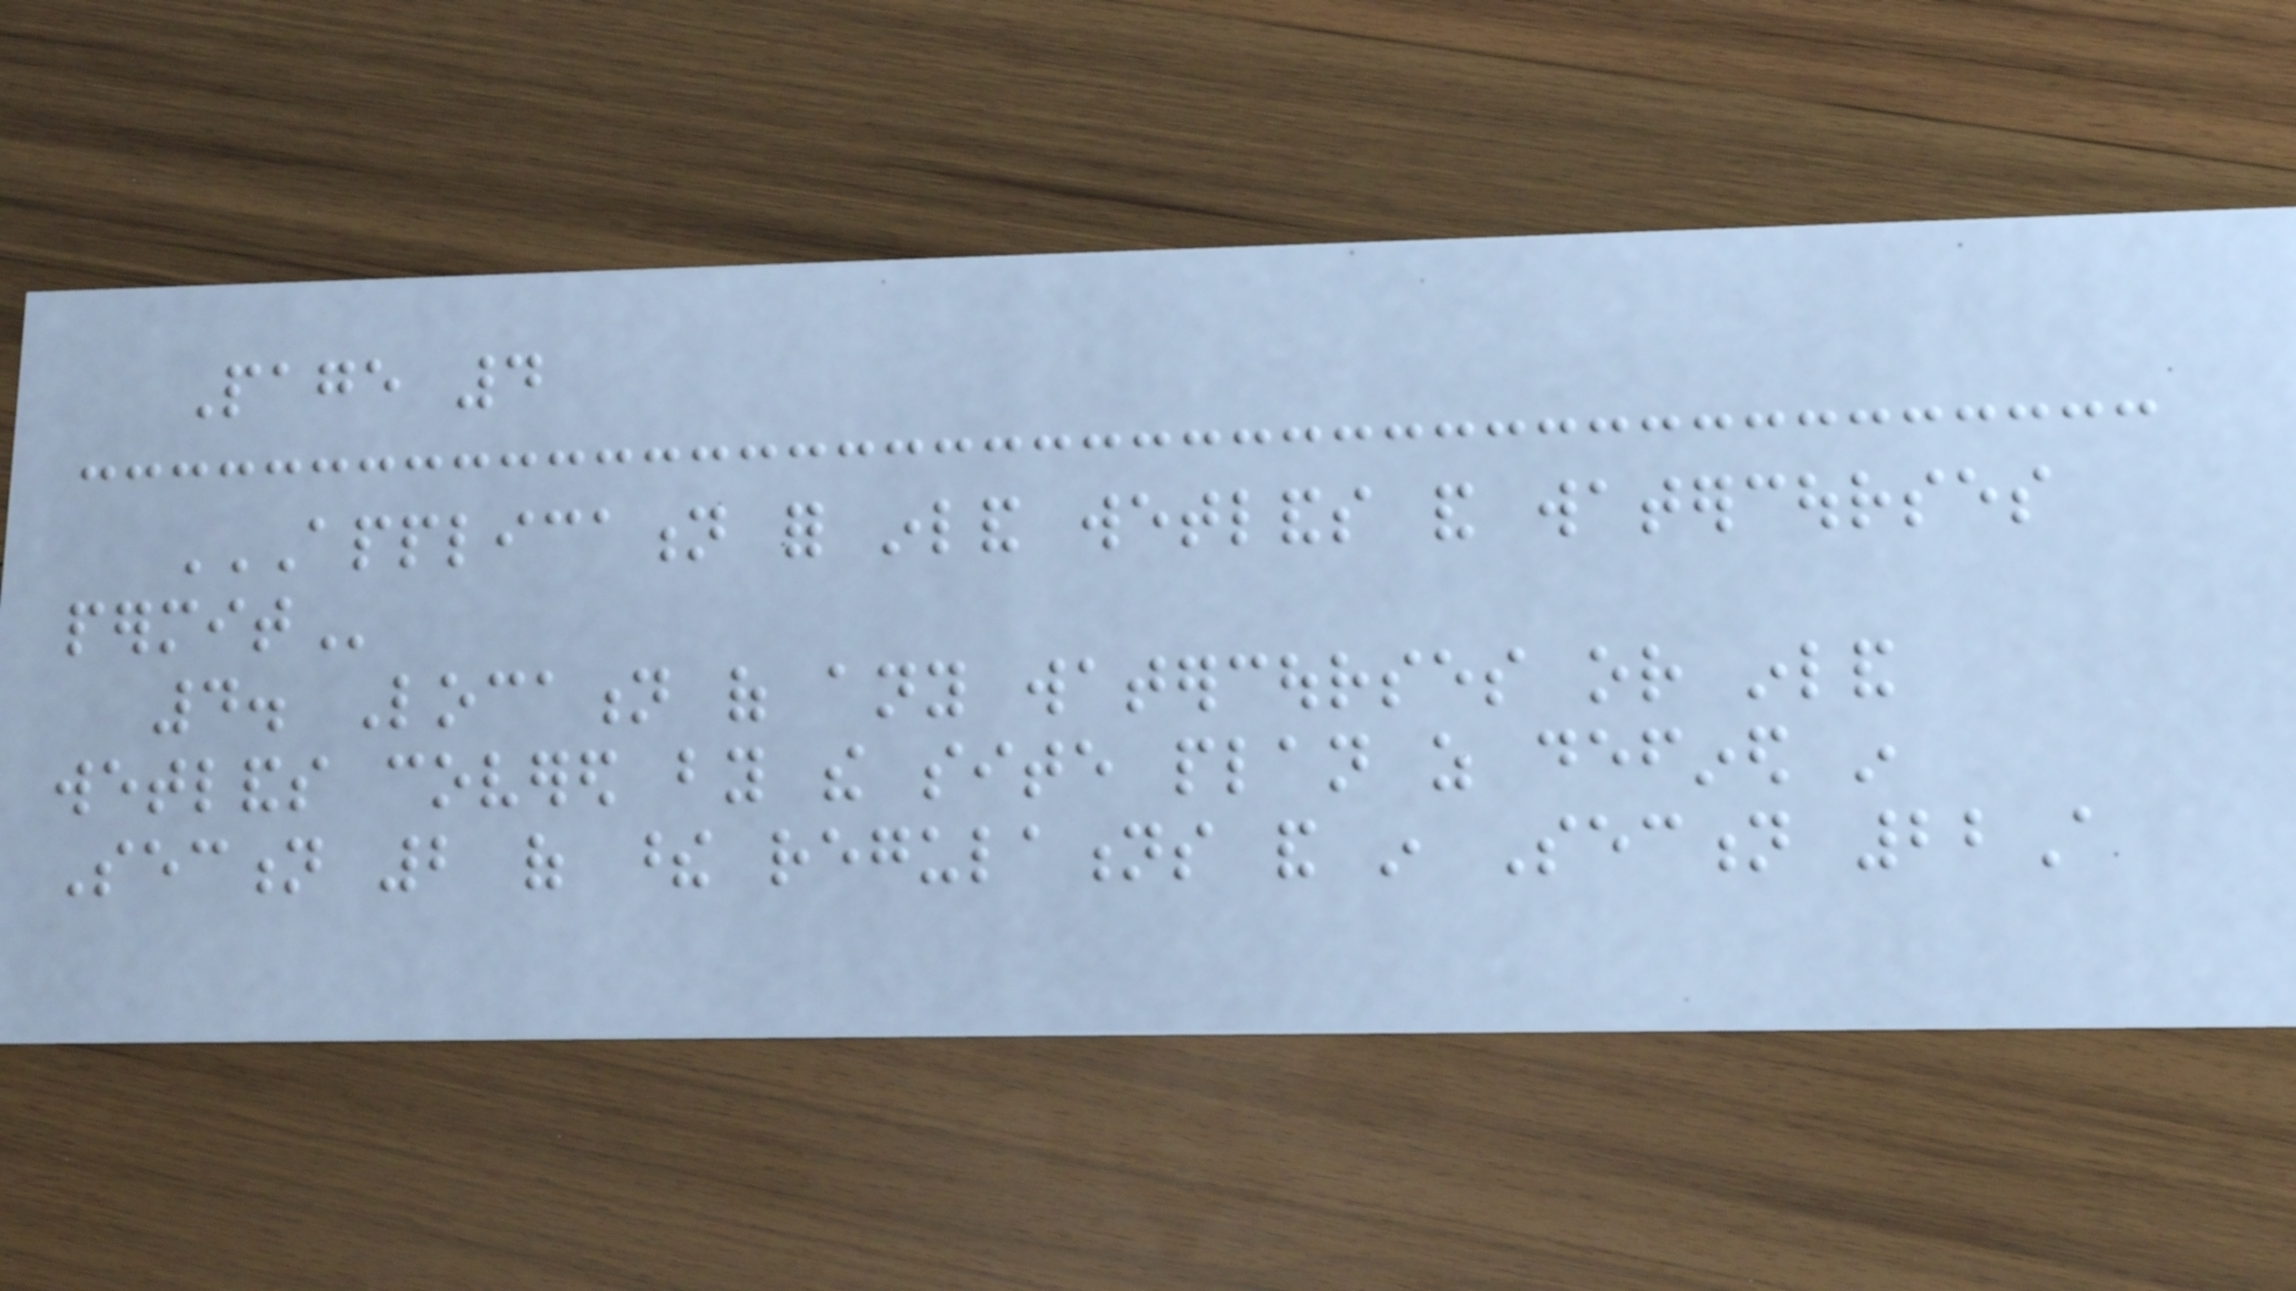Page 4
APPLICATION FOR INLAND WETLANDS AND WATERCOURSES
PERMIT
4. Location of any watercourses or inland
wetlands covered by the site plan as defined in
Section 2 of these regulations and in Section 22A
